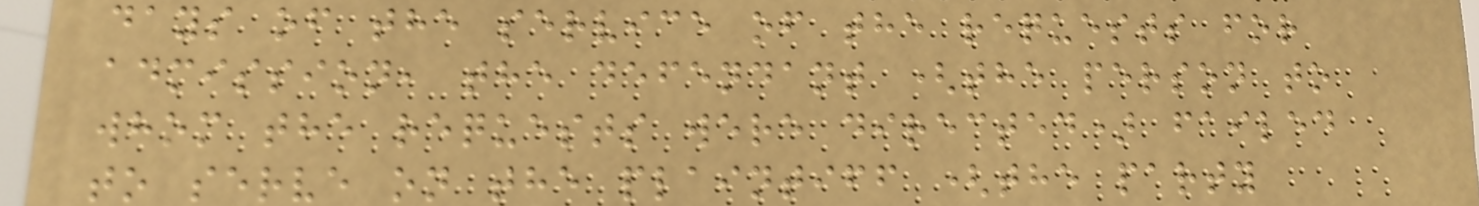days of the service of the requests for
admission, the defendant (the person to
whom the requests were directed) failed
to serve on the plaintiff (the party
